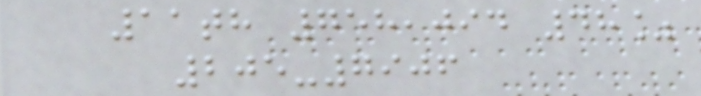11th 758,094 48%
205-7906
